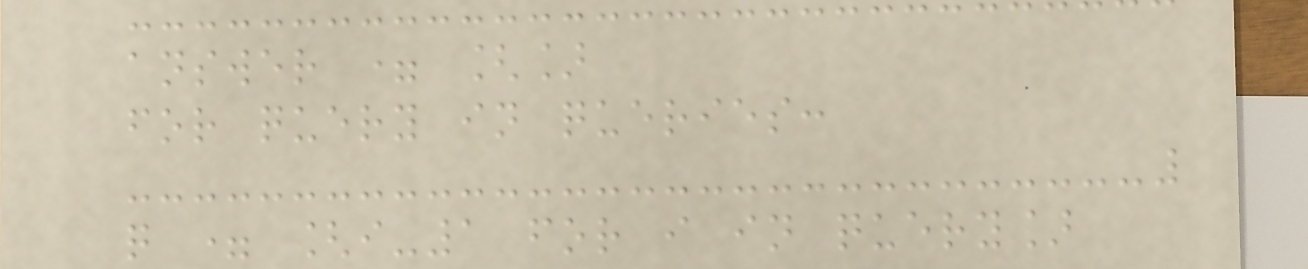answer = []
for query in queries:
q = [i-1 for i in query]
